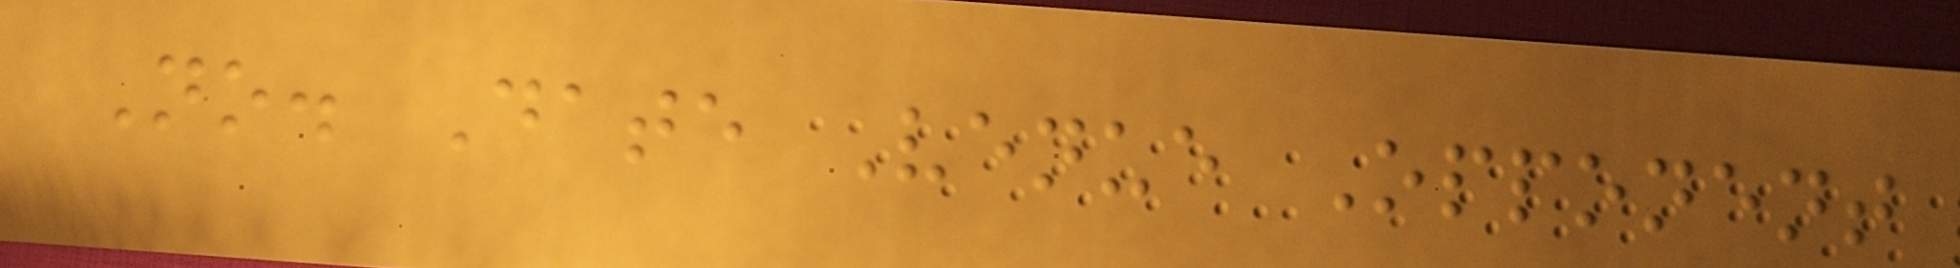No. Date Venue Opponent
